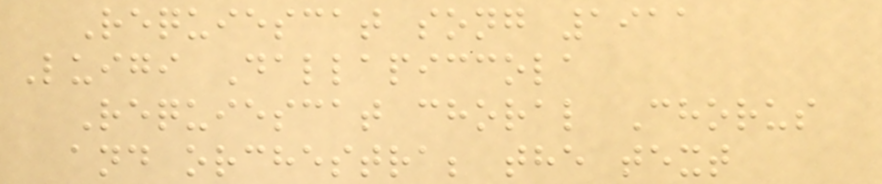Requiescat song 1911
Luigi Dallapiccola
Requiescat choral Chorus
and orchestra; the text
